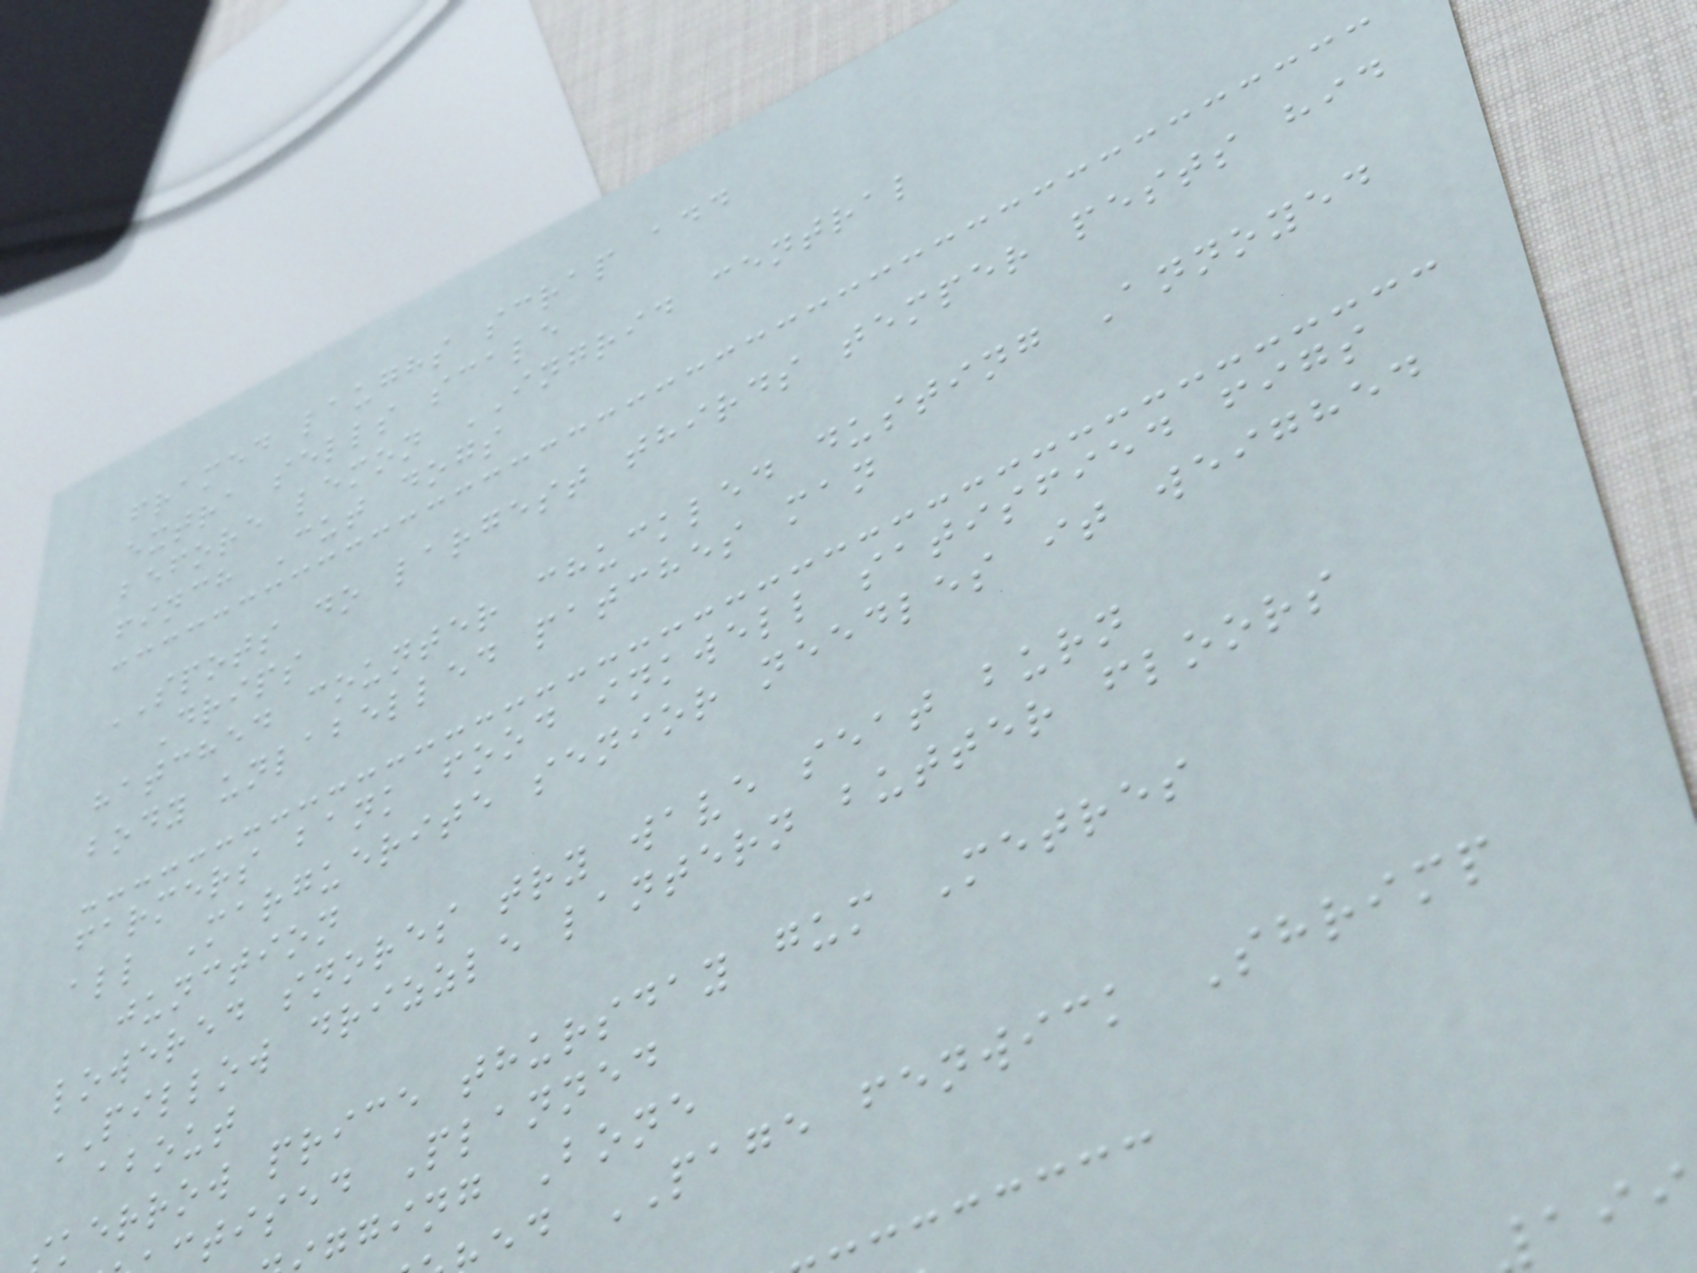framed laughs scrap add
extra sells scale
before lemon INGRID central
finch Cut dogs
SPOTS do largest thirds temper pests hid
Drips
hatched counter chuckled dusting Annoyed
body unlabelled patches man
farmers bank food inkwell satisfied figs
all Marguerite senior needles it weighed
junction
lowered snores try wave seat burn
PILLOW drizzle lantern butter floors
about
kerrow price thursday gum Metres
tised Planned
gging Bone
ed PAGE fenwick Shrimp
